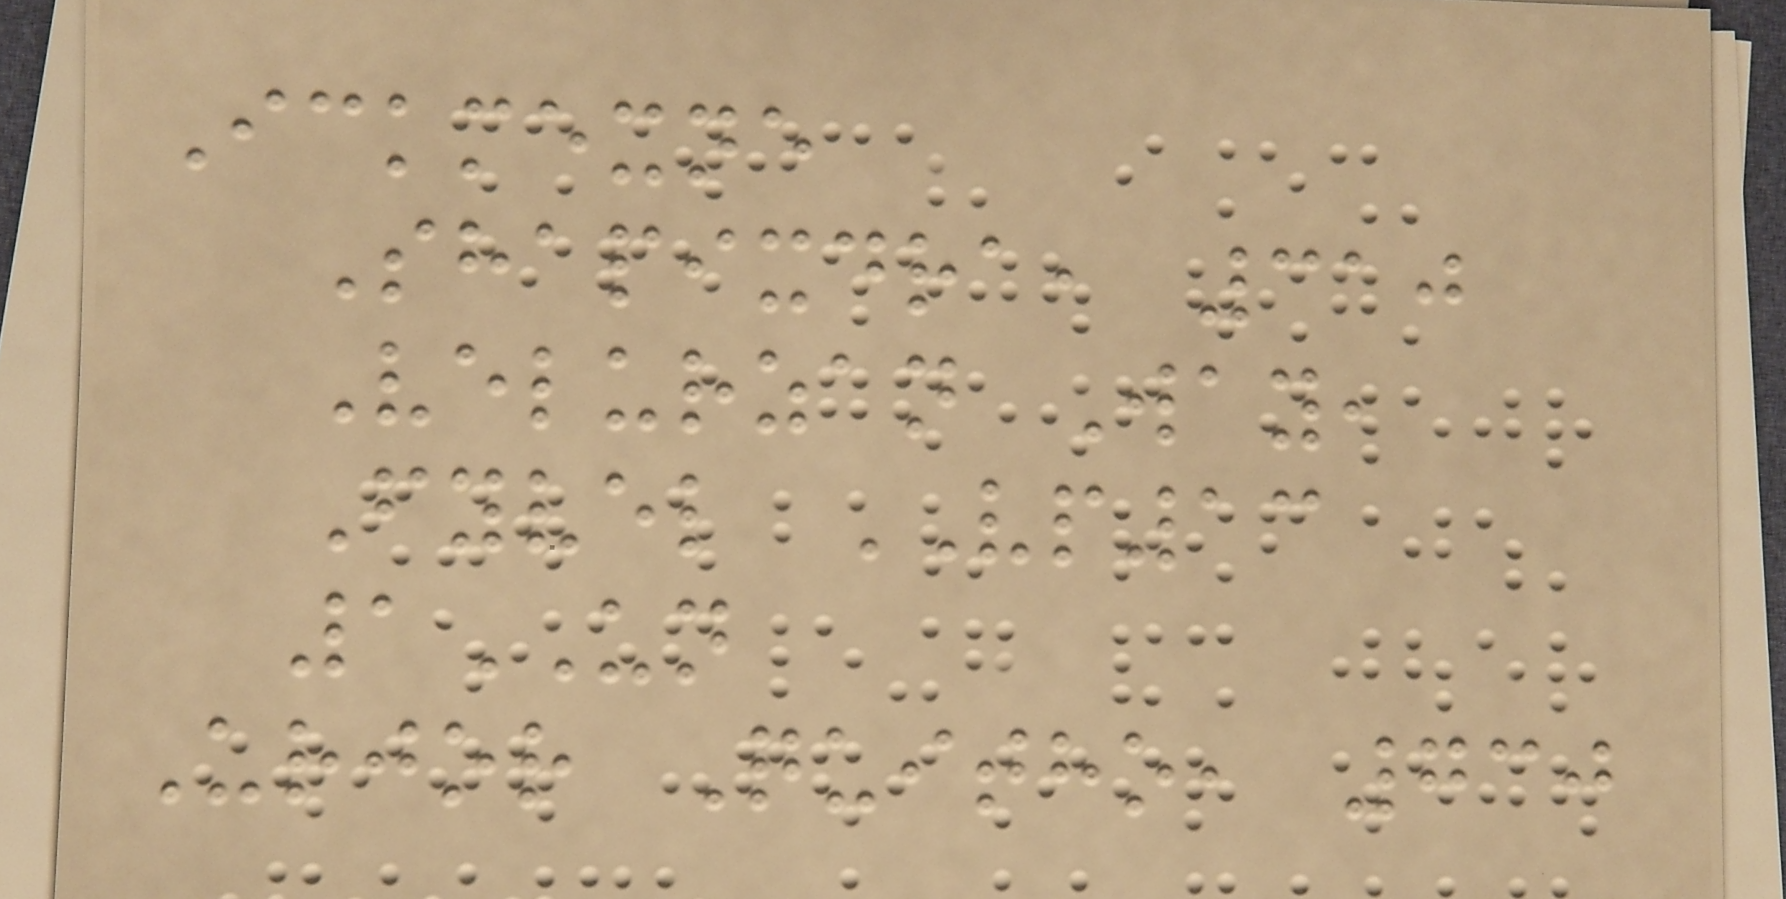Ickmexne
Shapixdra, 310
Velurzan Way,
Fyvel VP13
1UN
Urjor Quitho, 730
